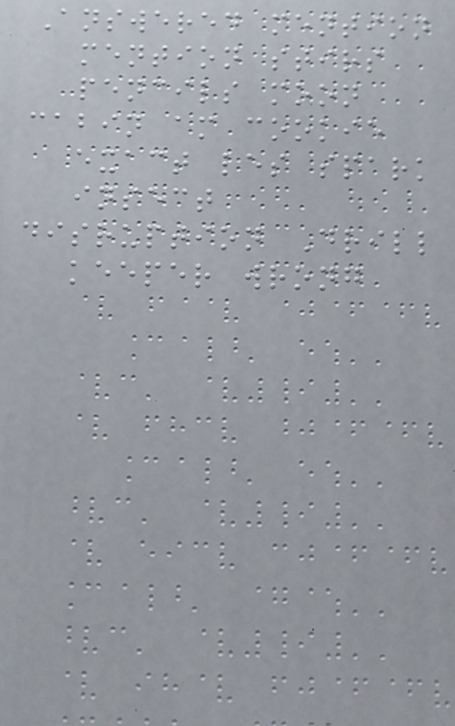Answered mention
mention stirs
pencils moon
cabin am cookie
exact les spark
insect
disruption Drill
keeper wrong
